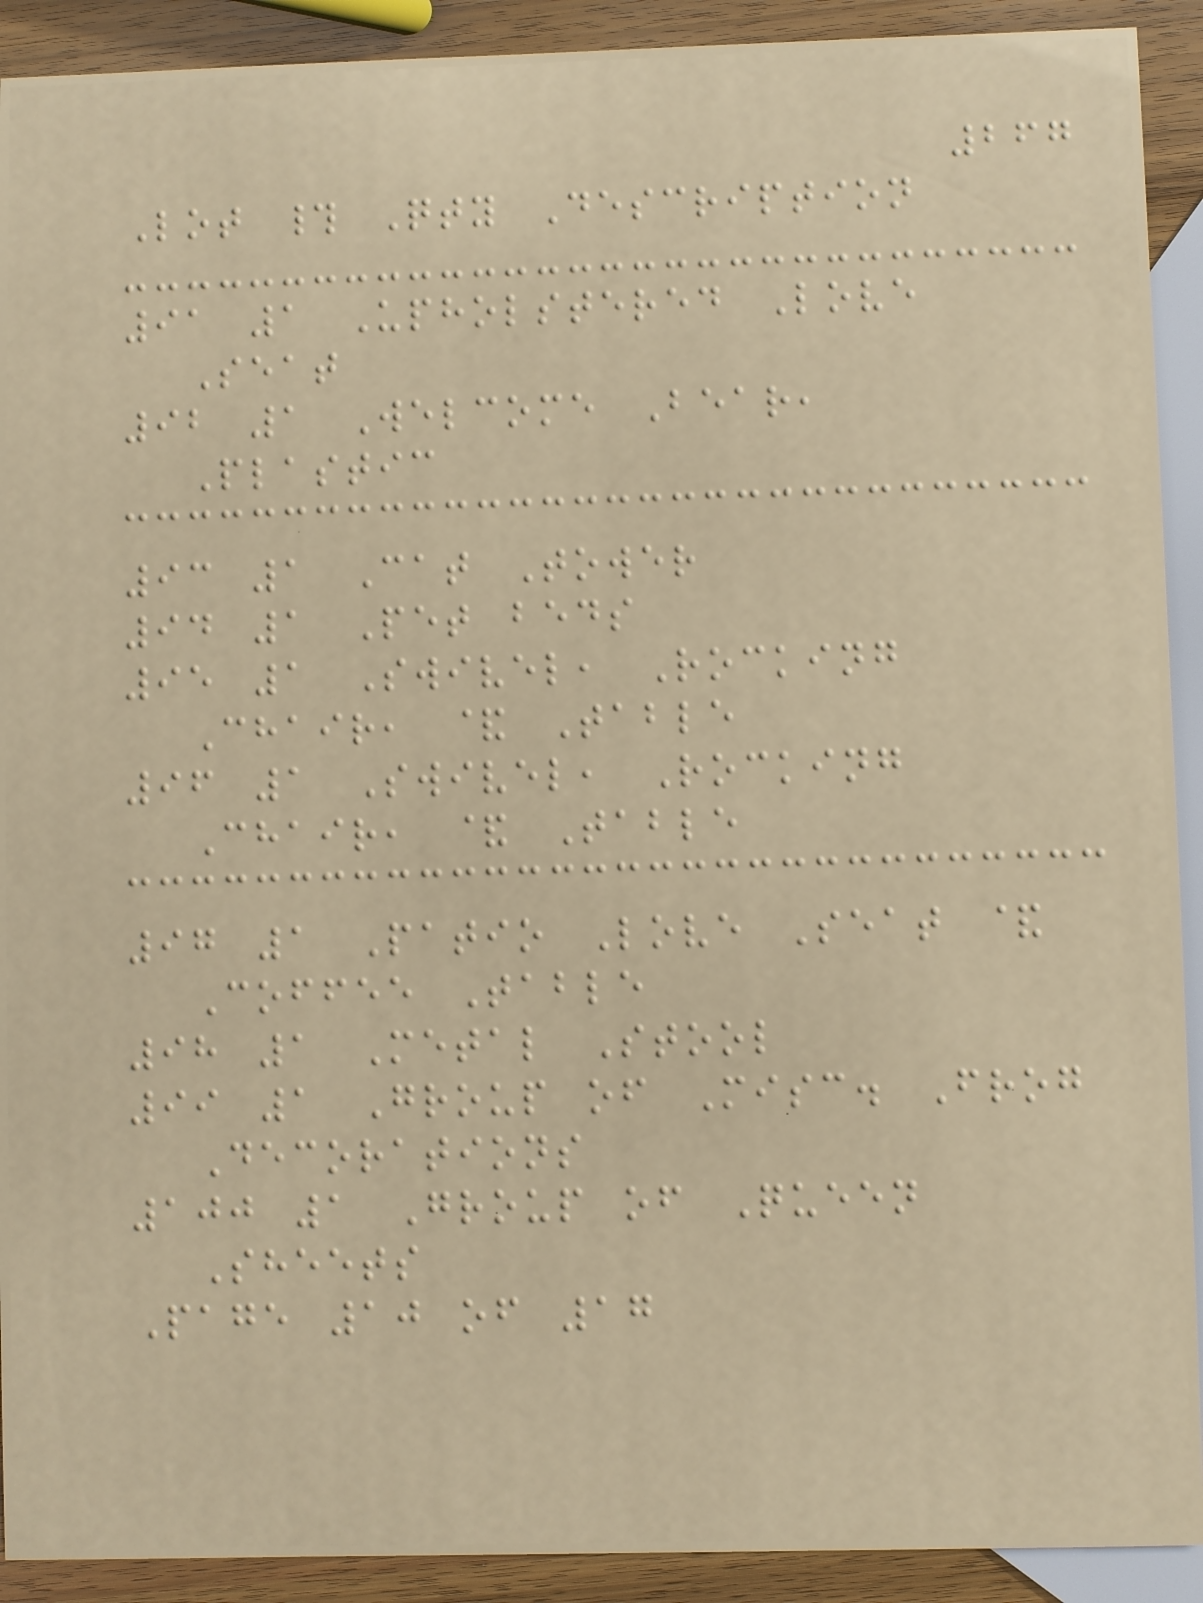267
Lot # Qty Description
91 1 Upholstered Love
Seat
92 1 Welcome Bear,
Plastic
93 1 Cat Tower
94 1 Pet beds
95 1 Swivel, Rocking
Chair, & Table
96 1 Swivel, Rocking
Chair, & Table
97 1 Patio Love Seat &
Coffee Table
98 1 Metal Stool
99 1 Group of Misc. Frog
Decorations
100 1 Group of Queen
Sheets
Page 10 of 17
